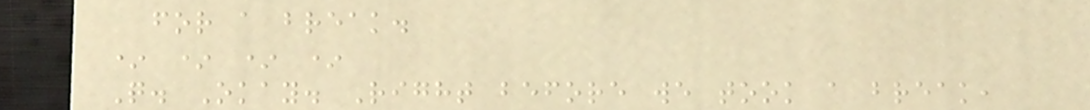for a break.
* * * *
Q. Okay. Right before we took a break,
